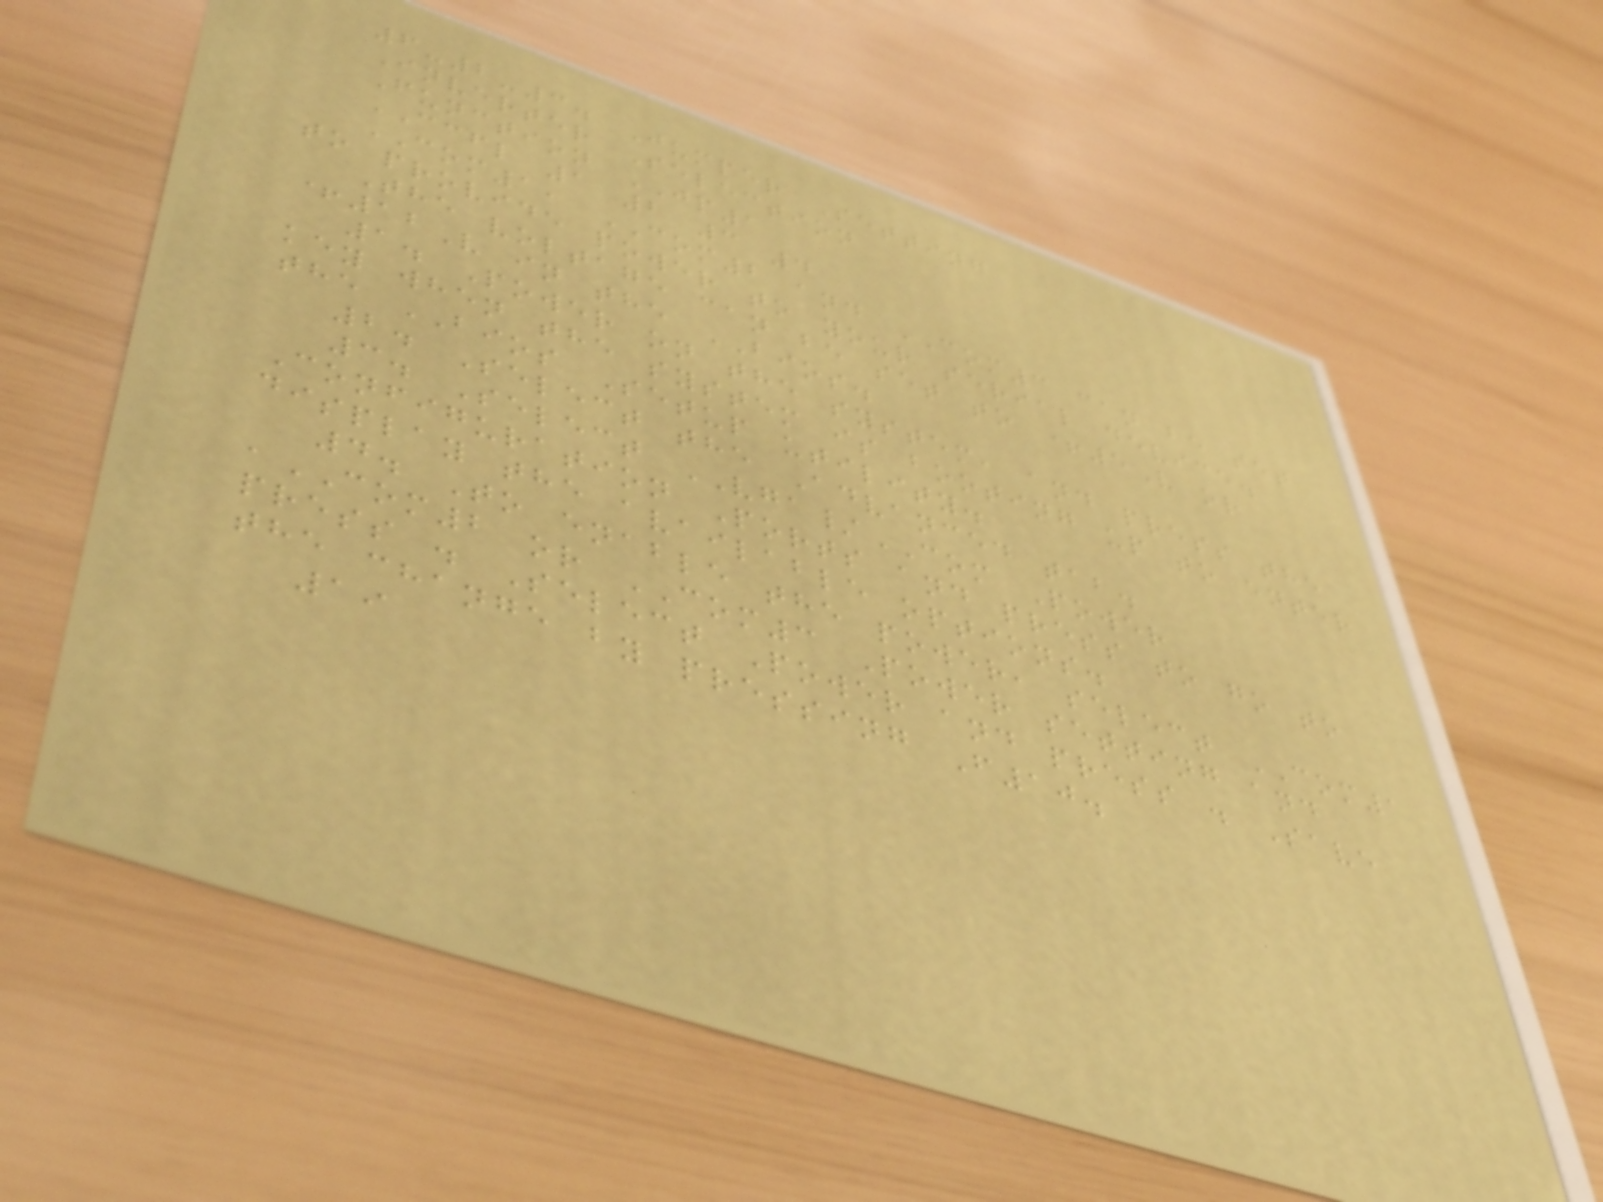6-2-3. Jumper Setting
Inverter Selection
Function JP1
CCFL 1 2 3 4
COM1, COM2 and COM3 can be set
to provide power to your serial device.
The voltage can be set to +5V or
+12V in the BIOS.
1. Power on the system, and press the
key when the system is booting up to enter
the BIOS Setup utility.
2. Select the Advanced tab.
3. Select VGA/COM Power
Configuration Ports and press to go to
display the available options.
4. To enable the power, select COM1
,COM2 or COM3 Power setting and
press . Select Power and press . Save
the change by pressing F10.
19
